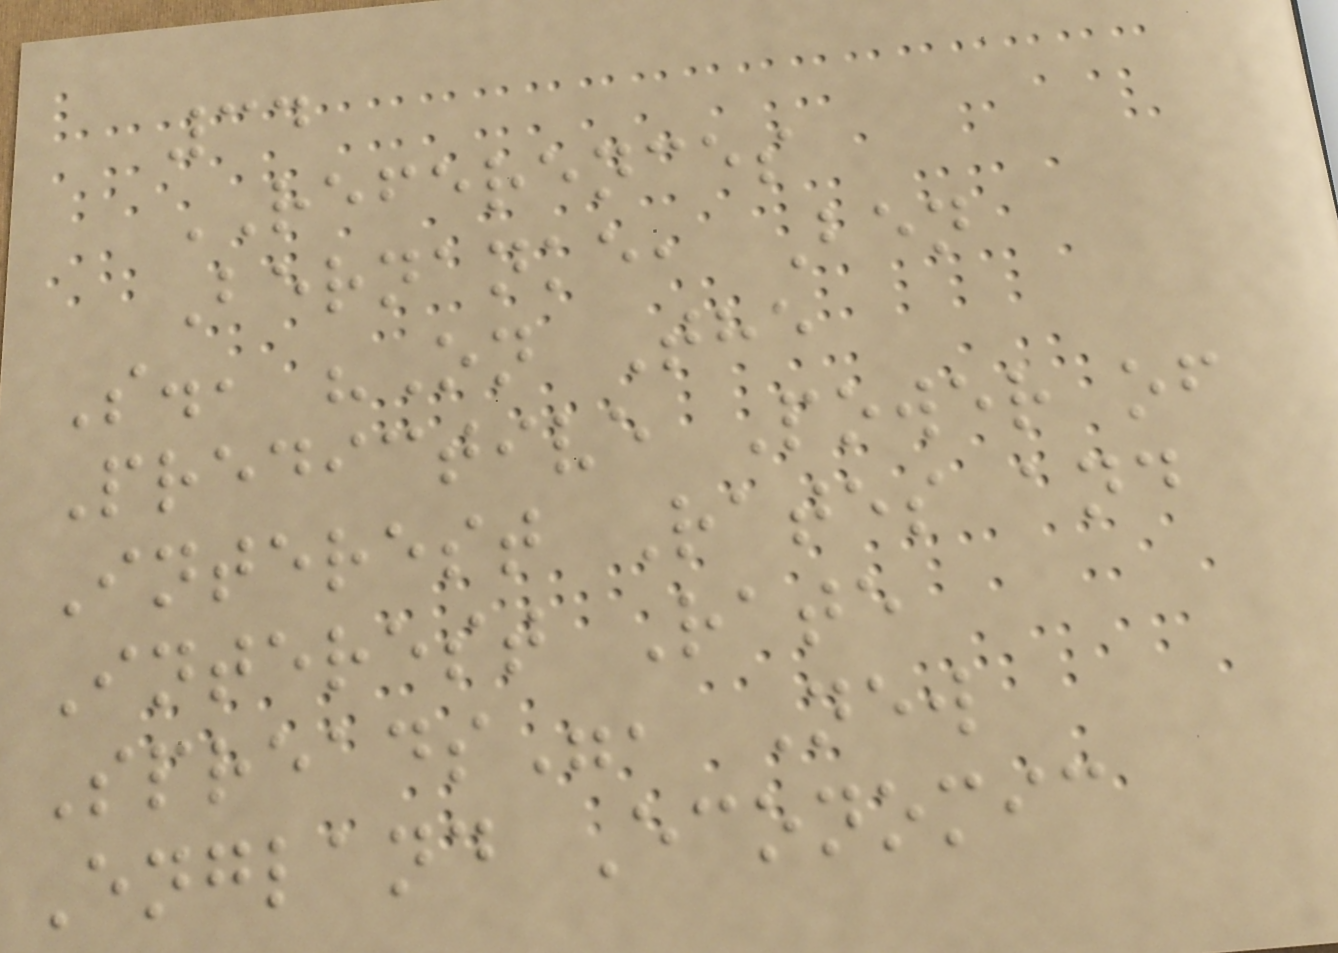34
REFERENCES
Bernanke, Ben
S., "On The
Predictive Power of
Interest Rates and
Interest Rate
Spreads", New
England Economic
